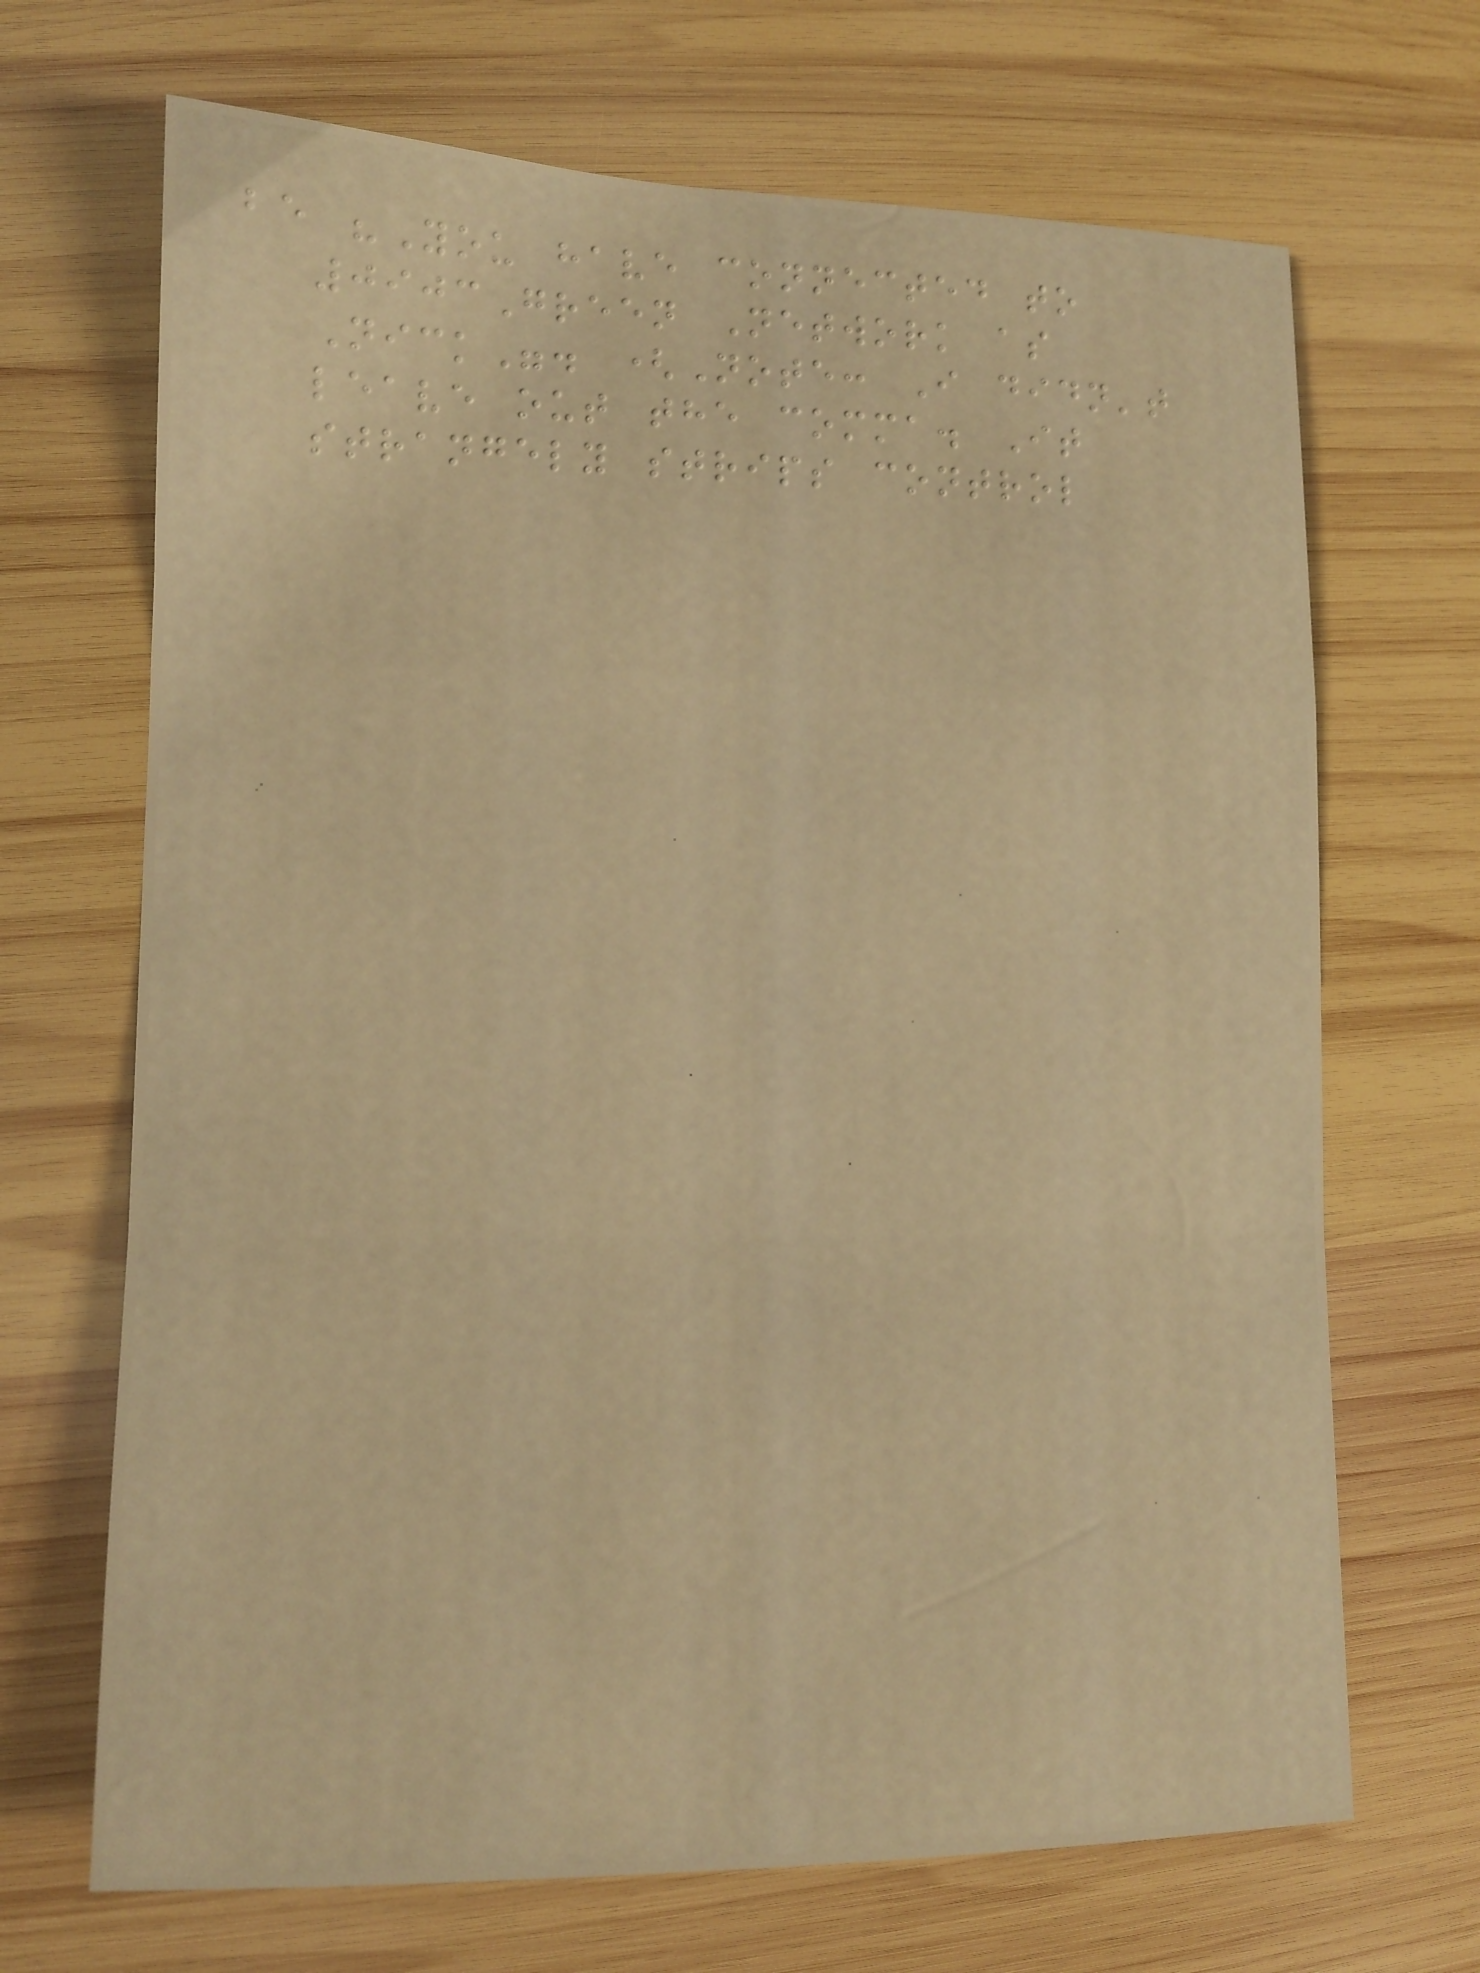be "You have connected to
0903Green Network as
Nick". (Note: I didn't
leave out the comma. It
strangely strips control
